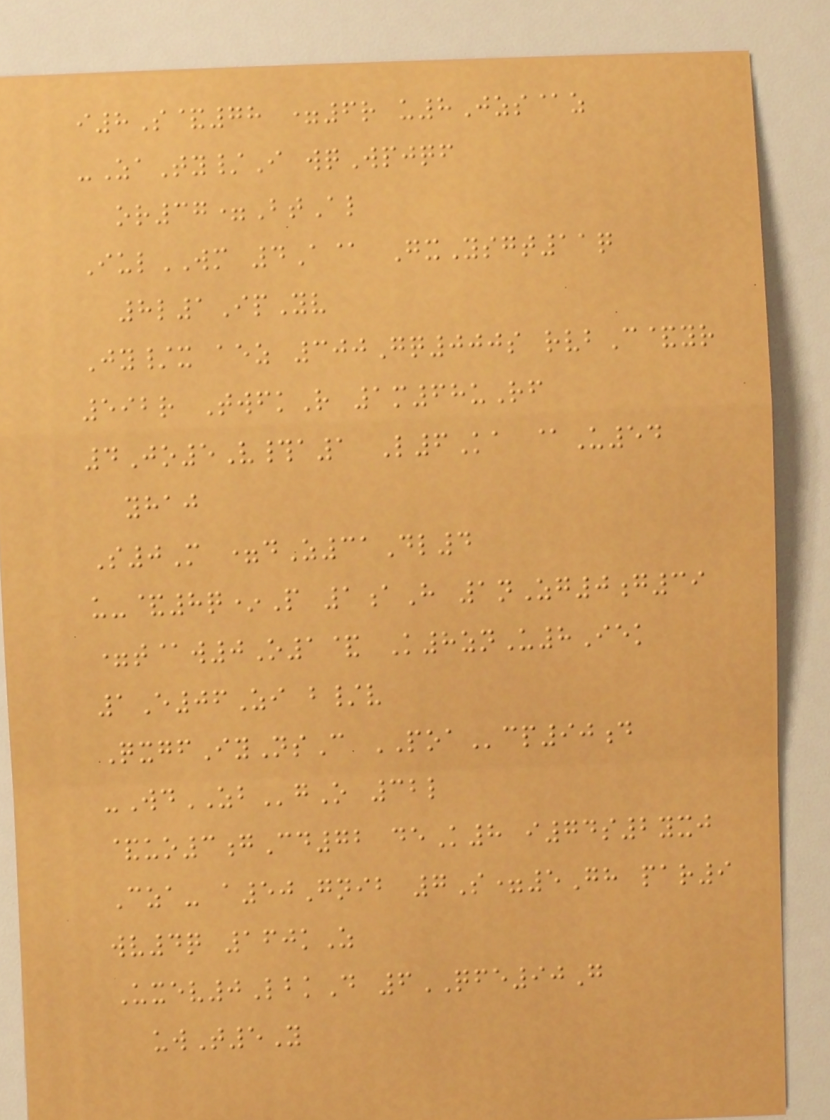i8S&78 =6r u8Jzs@z
-ZaTy/I wqWpjqf
or37=BtAl
IulWM 4A@ GxYsgt11q
8l1IpYv
Jy/x aez 300Gq000s rvbC&yr
592r TwfkR 1m68uRf
4Jo5V#a1 L6Ka @U54
yhaj
S0M =dZ31Dl4
u-&8q*P 1aH 1nZg0g39
=t@w0O1& K8znU8Iek
1E06Zi b/v
QxgfIyNsC POAcp90d
-WdZBgO 32l
&uo3gCd72 deK8 i74s2yxj
Cza- a50Gnib 7S=5Gh par9
wv4q 160kZ
Uxev0LbkD 6QFE90G
uwT5Y
